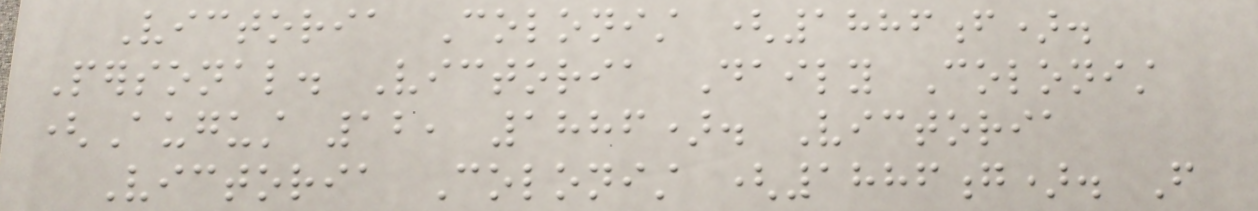Victoria Colonist (1886f).
Personal. Victoria Daily Colonist
(August 12, 1886). Victoria
Victoria Colonist (1886g). From
